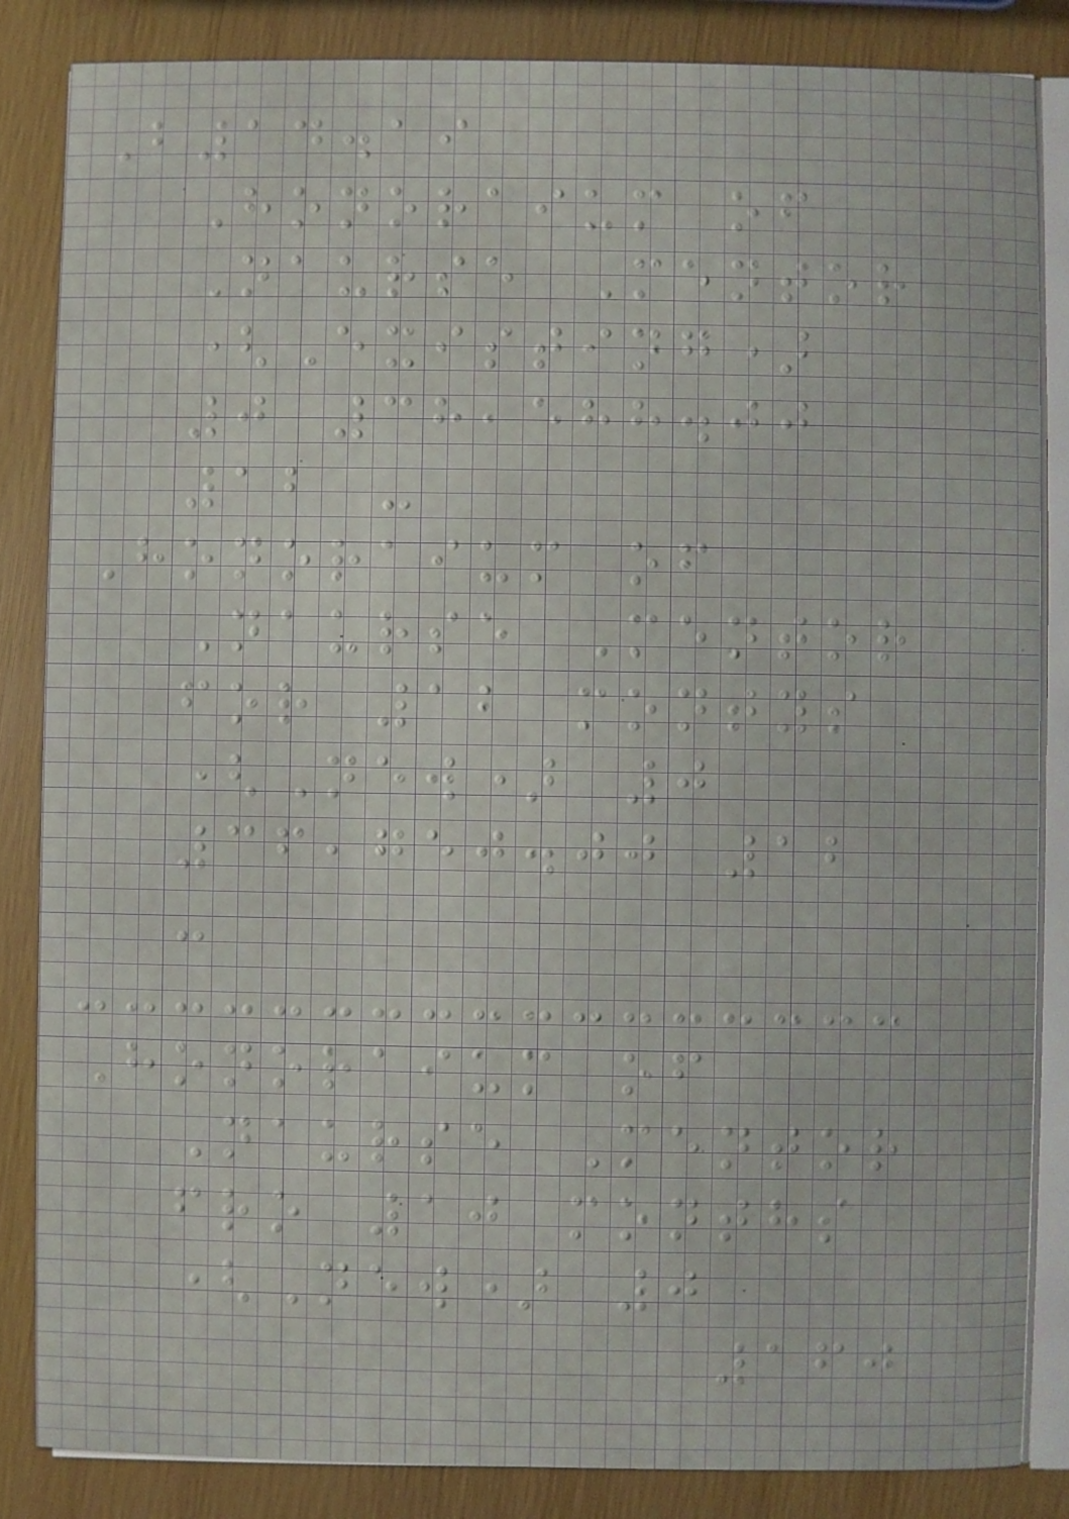B14.19
Honoraium of
Naurse Mentor
(Existing)
0 38,588.00
12 -
Honoraium of
Naurse Mentor
for 12 montys
(New) 0
36,750.00 12
-
Honoraium of
Naurse Mentor
fro 10 months
(New) 0
160
